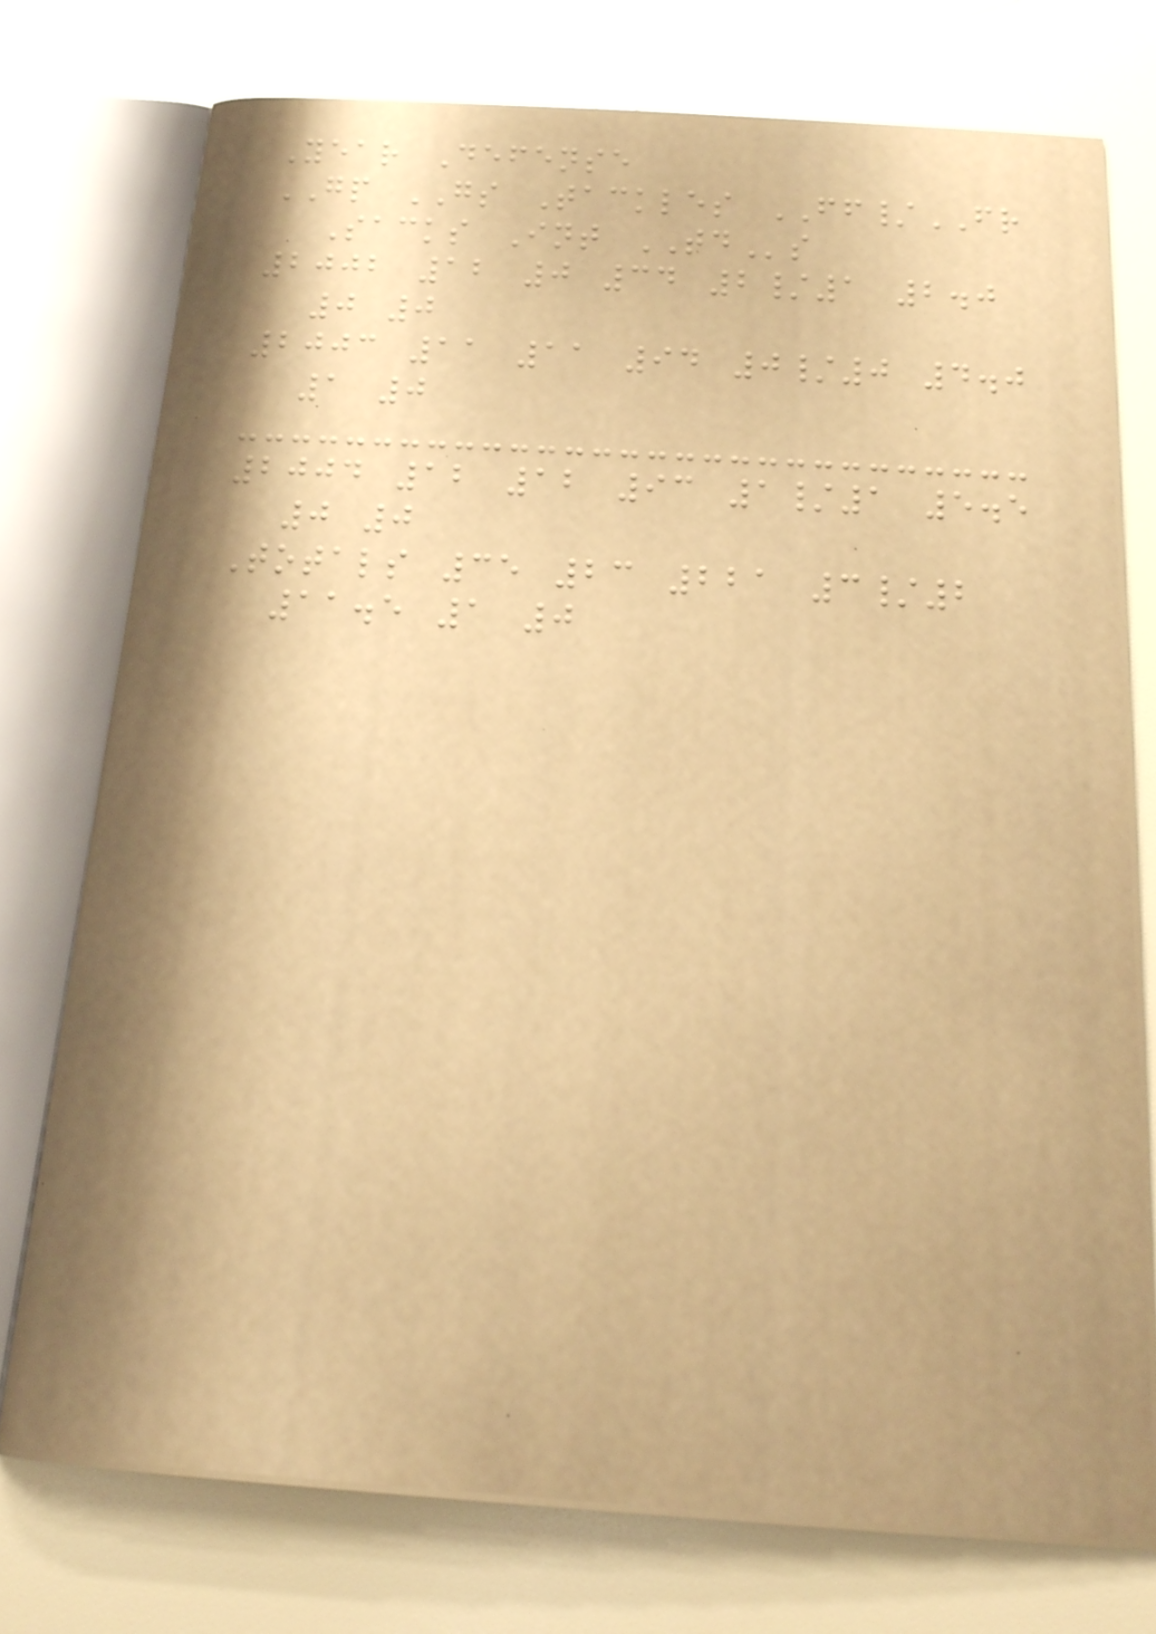Year Defense
GP GS Tackles FF/FR
Sacks Int TDs
2002 12 0 34 2/1 2.0
0 0
2003 11 11 94 0/0 4.0
1 0
2004 12 12 93 1/1 5.5
0 0
Totals 35 23 221 3/2
11.5 1 0
